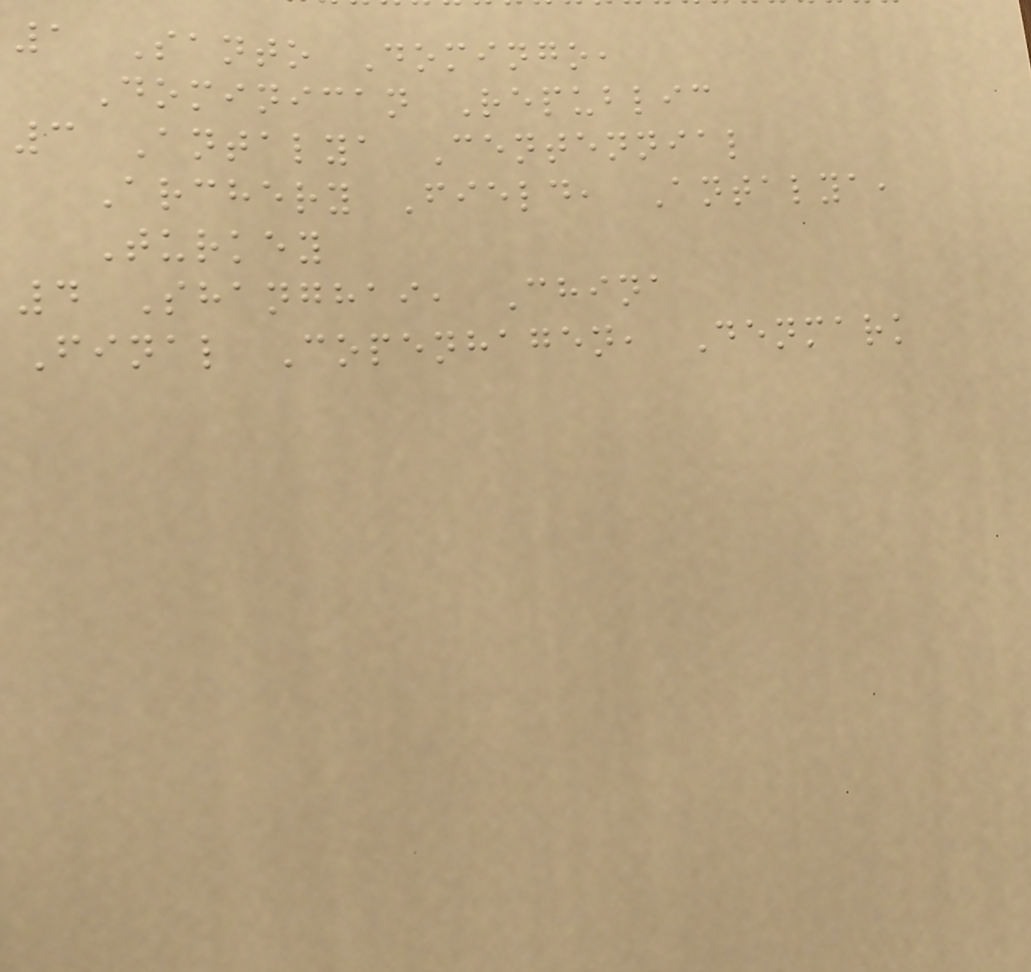1 Santo Domingo,
Dominican Republic
3 Antalya Centennial
Archery Field, Antalya,
Turkey
4 Shanghai, China
Final Copenhagen, Denmark
